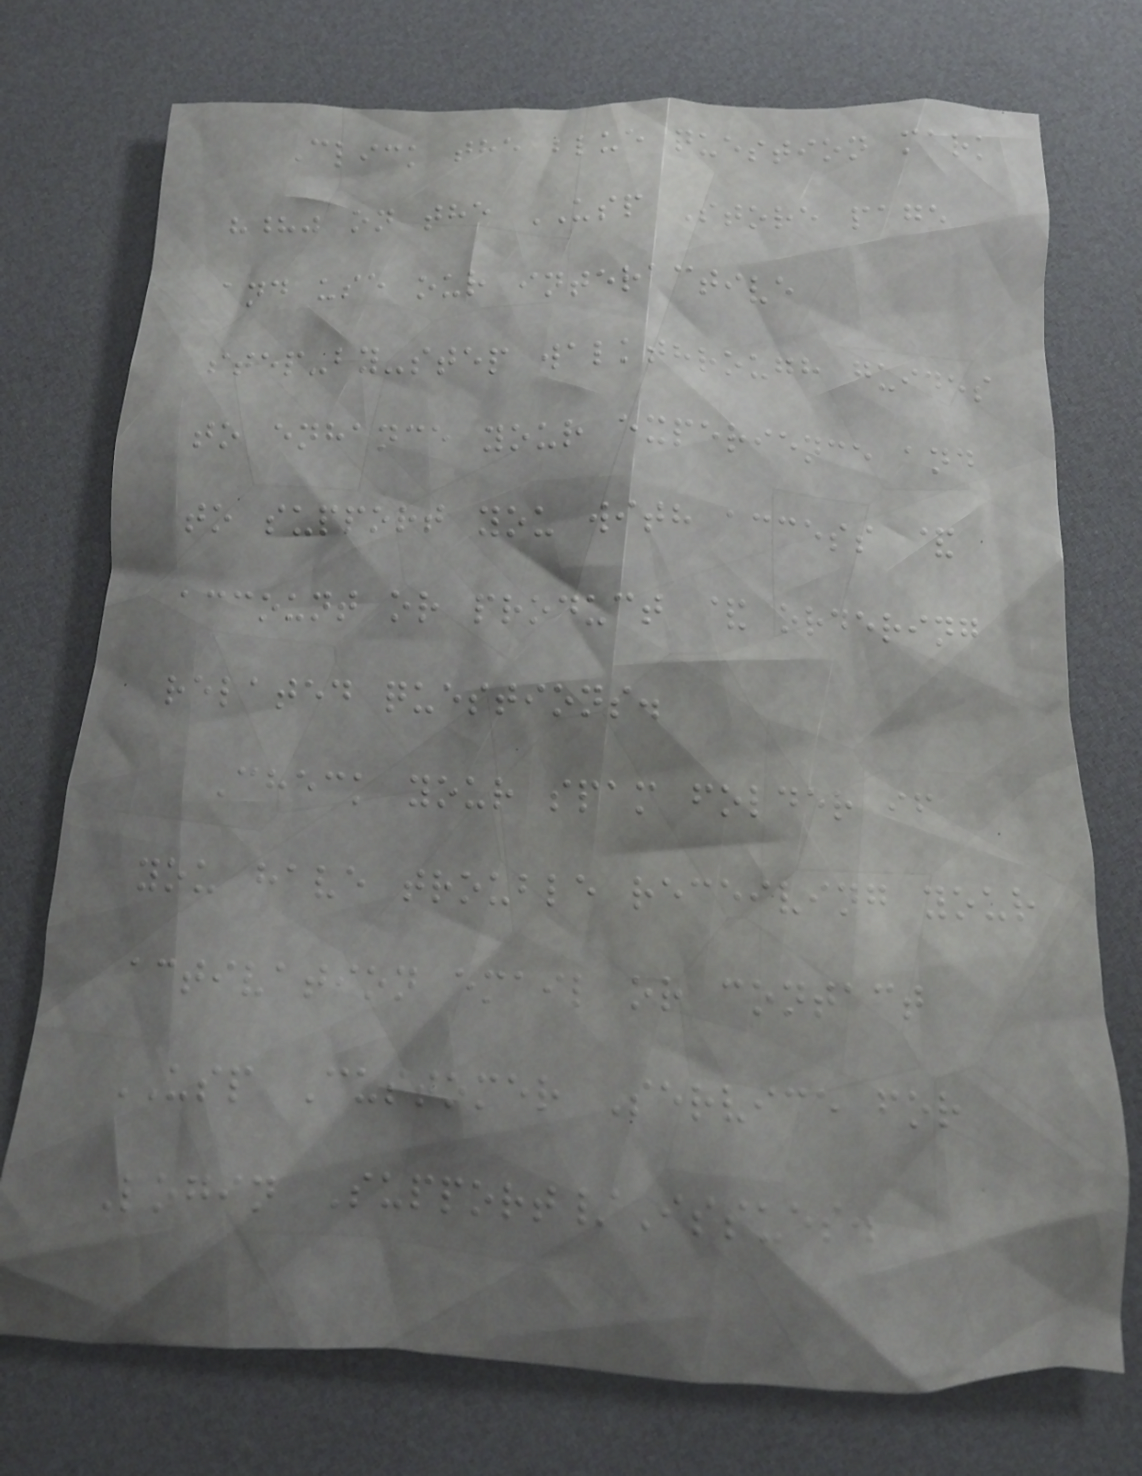Click the blue question mark
"?" on the USP Store page
and use our interactive
step-by-step walkthrough guides
to enhance your experience and
to support you with access &
account or product & ordering
related questions.
Check your spam folder if
you have trouble receiving your
activation email or contact
USP Customer Service for
Login Support/Issues.
